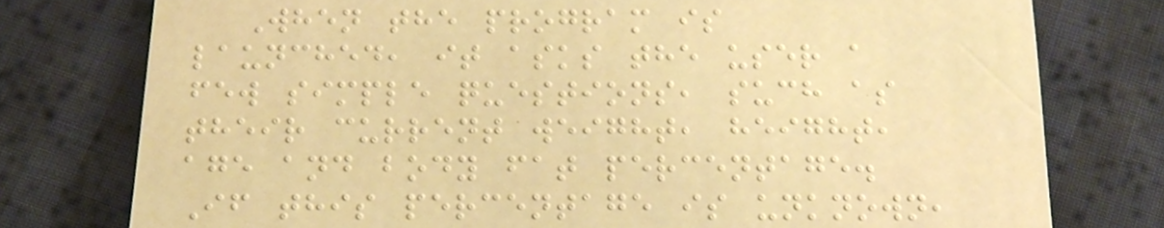When the program is
launched, it asks the user a
few simple questions, such as
their current weight, height,
age and body fat percentage.
If this percentage is unknown,
